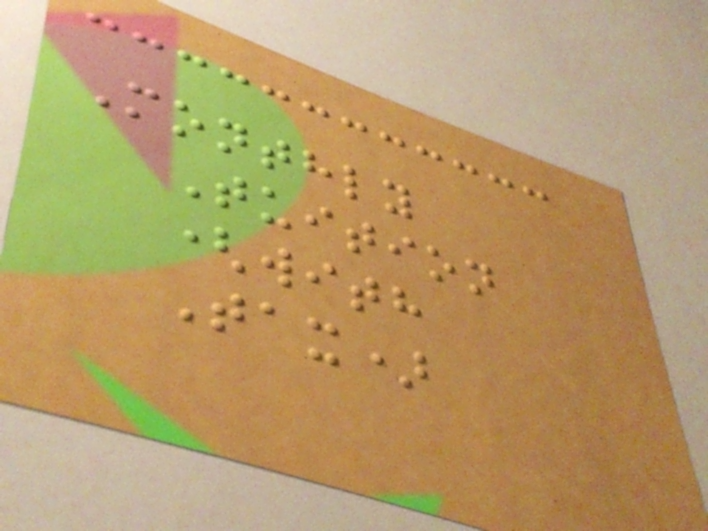Monthly
Tuition
(with
Tax)
